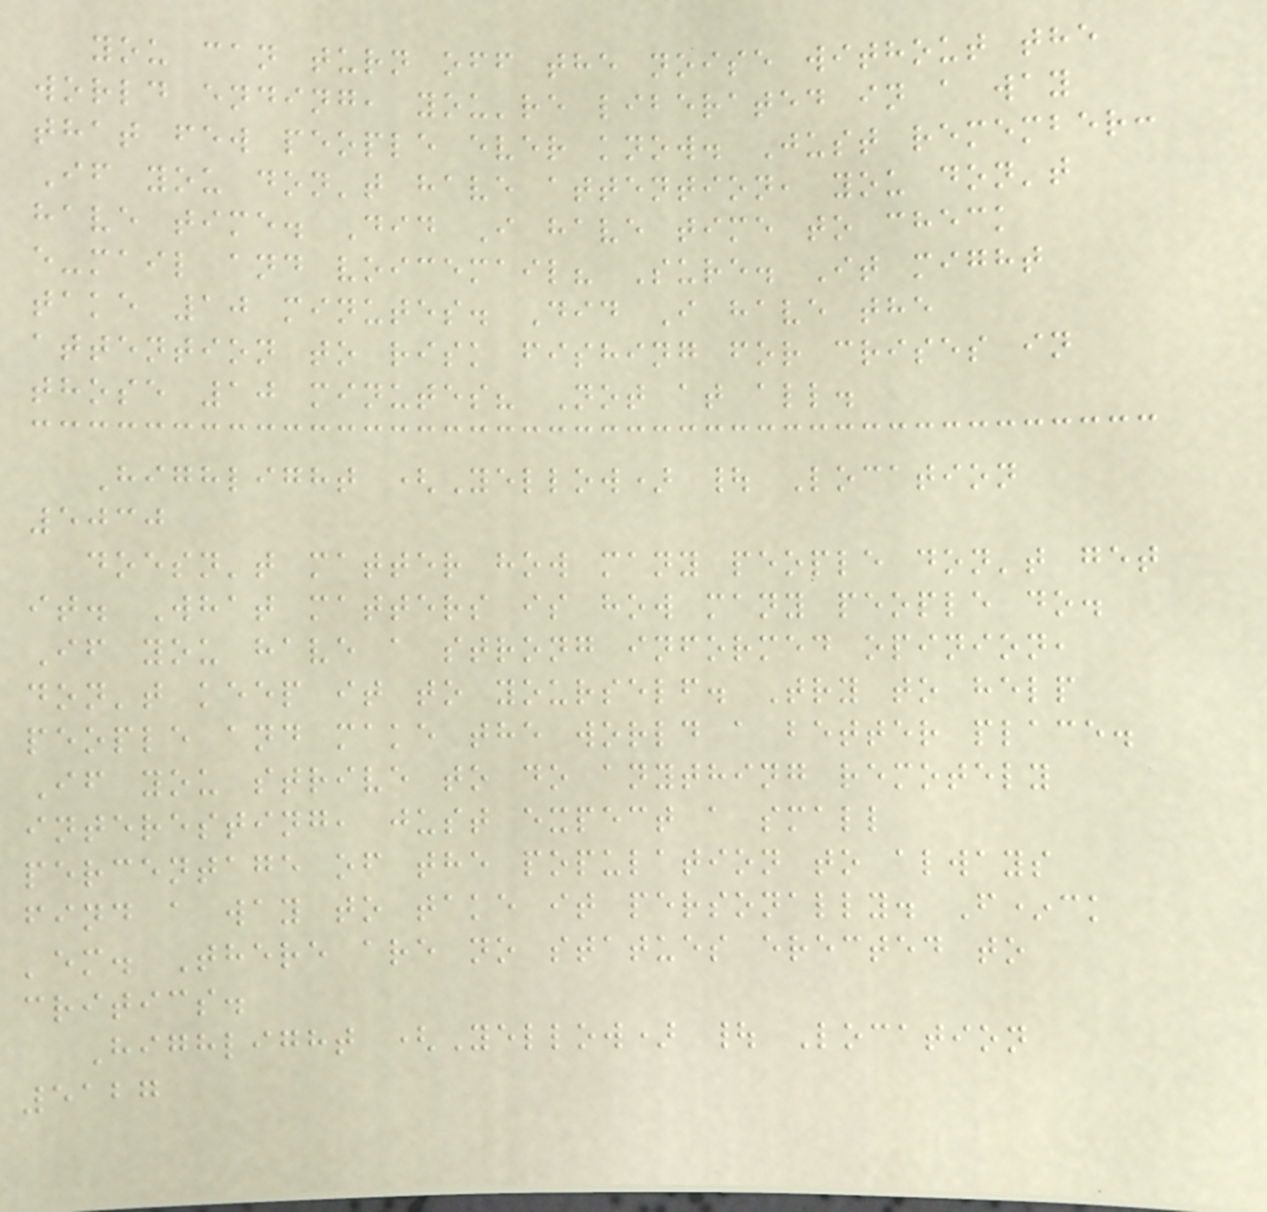you can turn off the noise without the
world ending, you're liberated in a way
that few people ever know. Just remember:
If you don't have attention, you don't
have time. Did I have time to check
e-mail and voicemail? Sure. It might
take 10 minutes. Did I have the
attention to risk fishing for crises in
those 10 minutes? Not at all.
Highlight (Yellow) | Location
5030
doesn't matter how many people don't get
it. What matters is how many people do.
If you have a strong informed opinion,
don't keep it to yourself. Try to help
people and make the world a better place.
If you strive to do anything remotely
interesting, just expect a small
percentage of the population to always
find a way to take it personally. F*ck
'em. There are no statues erected to
critics.
Highlight (Yellow) | Location
5127
